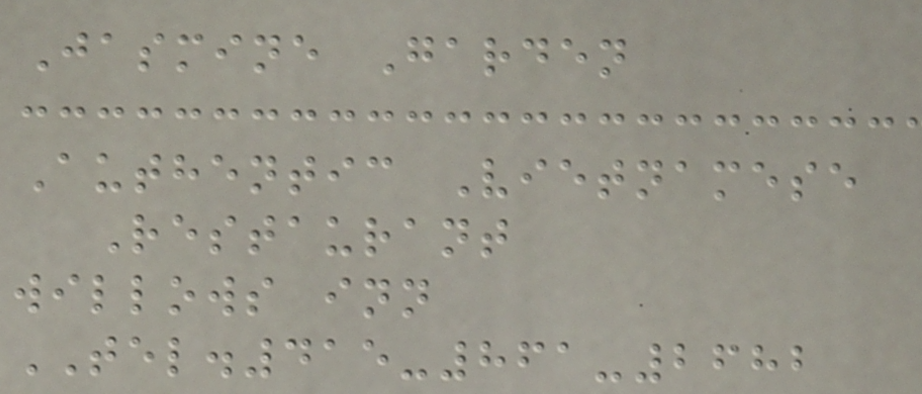Jasmine Garden
Authentic Vietnamese
Restaurant
willows inn
TEL.415-861-2682
